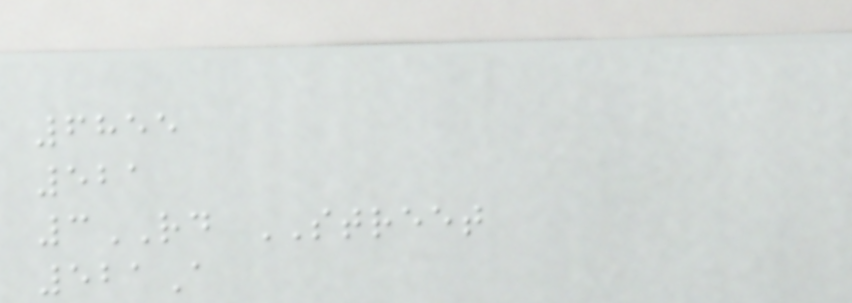6855
521
3RD STREET
521A
